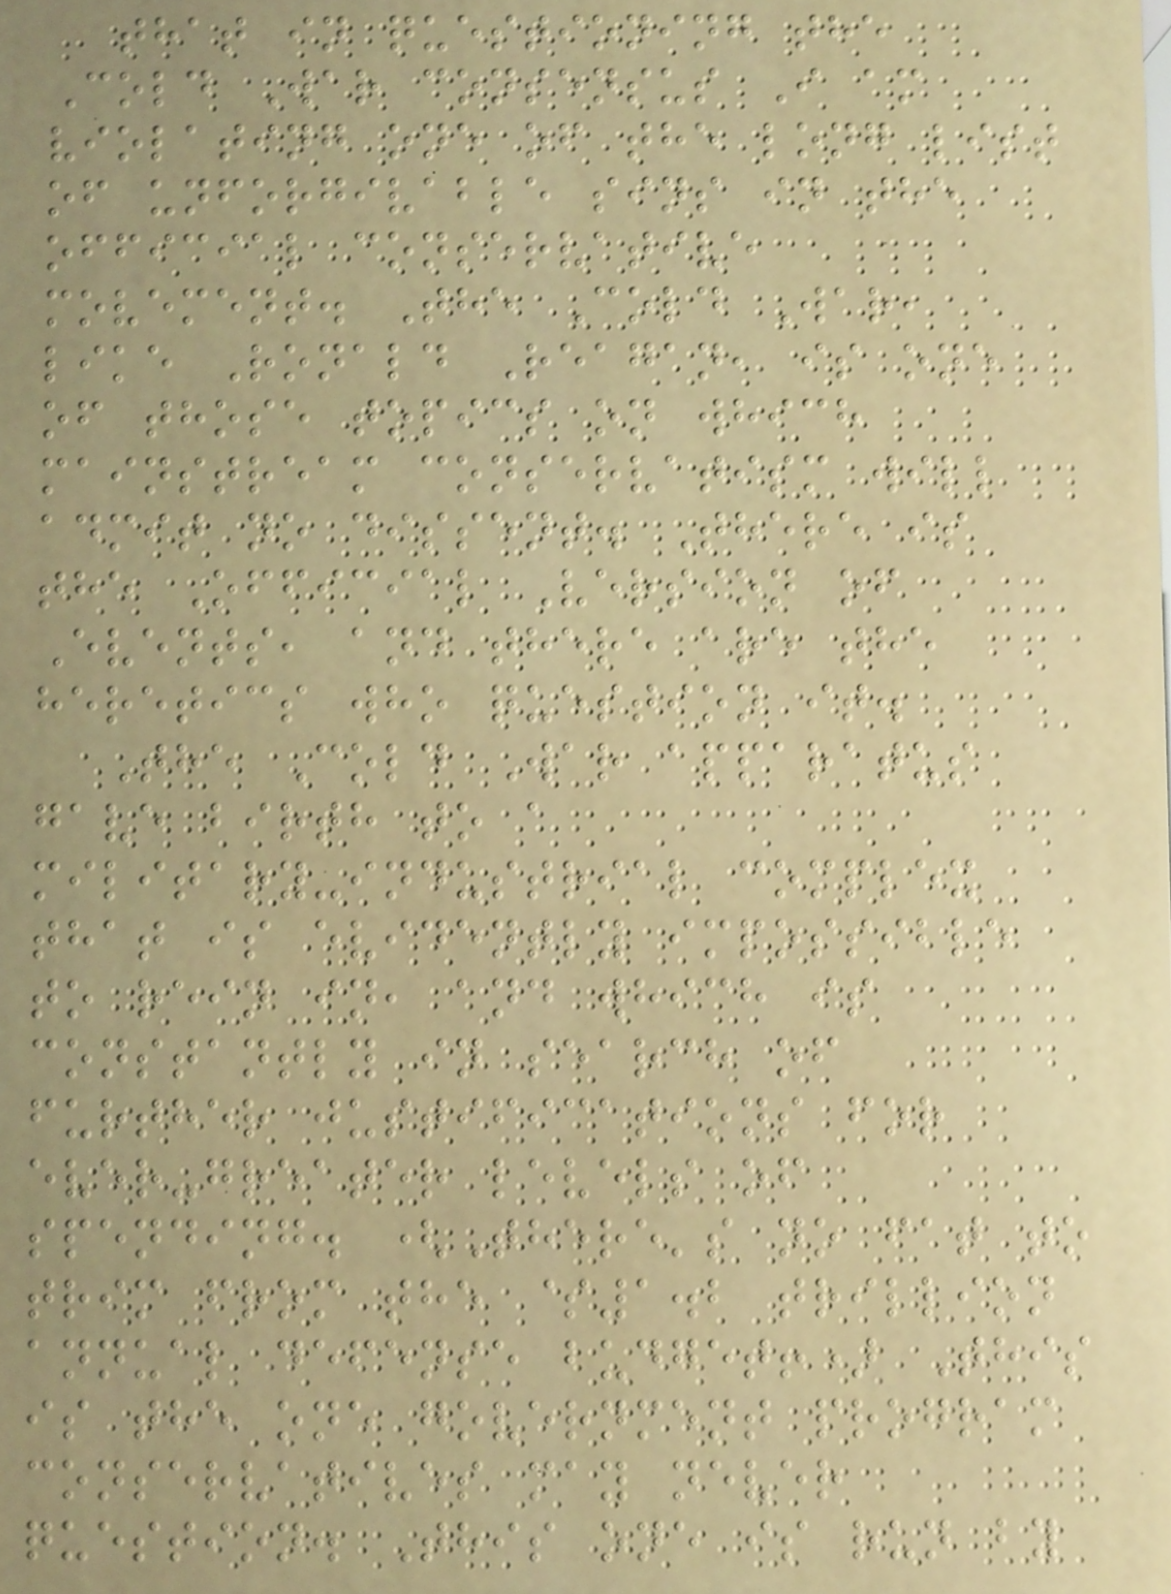that in questioning the
Cold War consensus I am
violating one of the long list
of unforgivable sins in the
official conservative
movement. The Cold War,
like Ronald Reagan, is one
of those topics on which
mainstream conservatism will
admit no dissent. There is
the Official Version of
Events, and there are the
heretics who question it.
The Cold War apparatus
gave birth to a
military-industrial complex
that is evidently impossible
to rein in, and which is
constantly in search of
further justifications for
ever-greater levels of
spending. (There's no fat to
trim from the $1.2 trillion
annual defense budget!) This
is the one government program
conservatives may never
question. This one is run by
